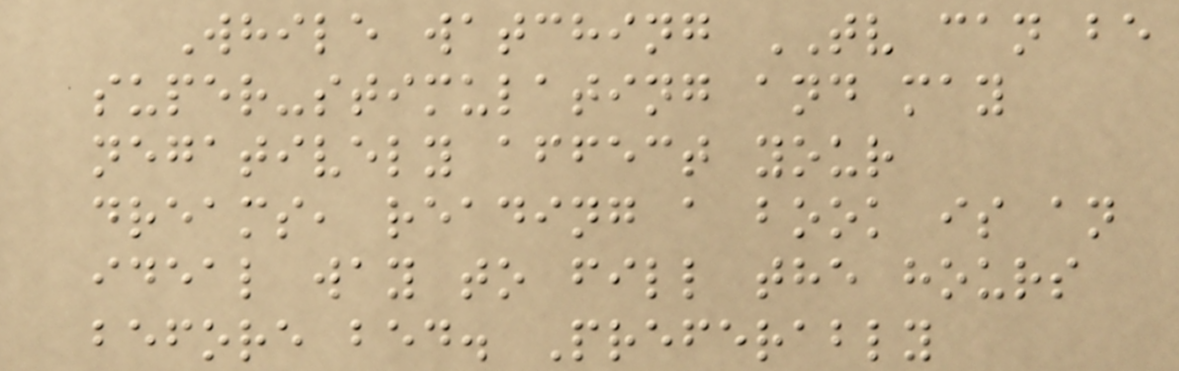While watching TV can be
super-stimulating and may
negatively affect your
dreams, reading a book is an
ideal way to fill the hours
before bed. Preferably
